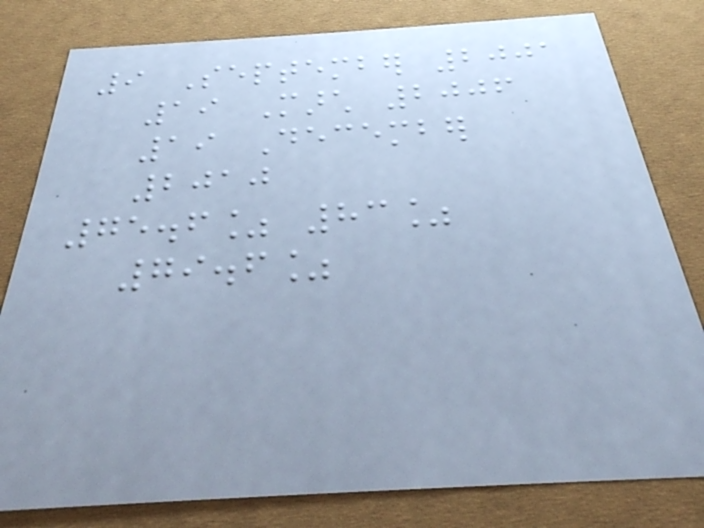9 September 2001
19 March 2006
19 December
2010
75.6% 83%
79.6%
